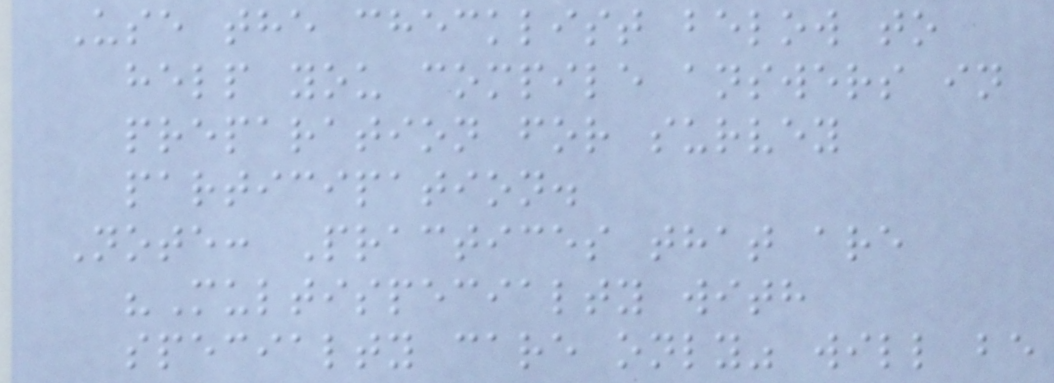Use the checklist below to
help you compile answers in
preparation for survey
participation.
Note: Practices that are
"Multispecialty with
specialty care only" will be
